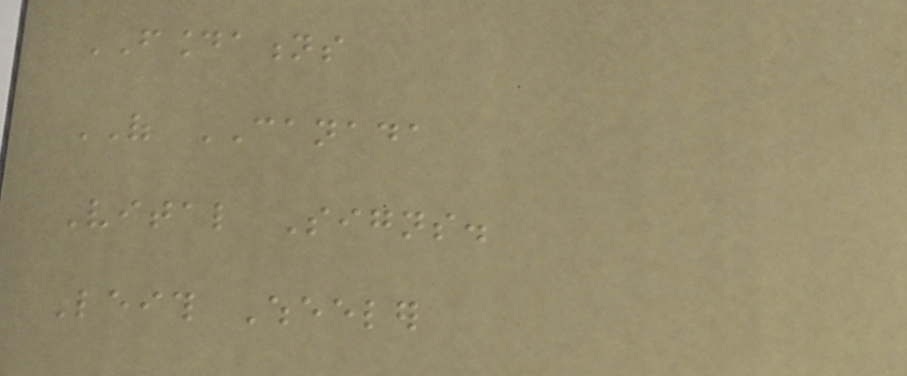FOUNDATIONS
OF CANADA
Vital Signs.
Leith Wheeler
